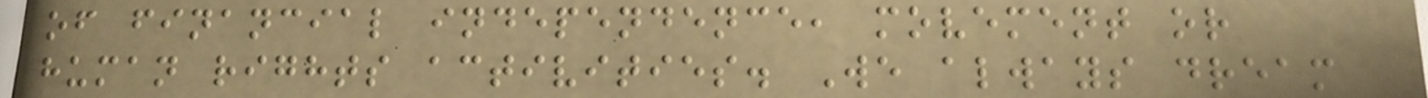of financial independence, movement or
human rights activities. We always dream
